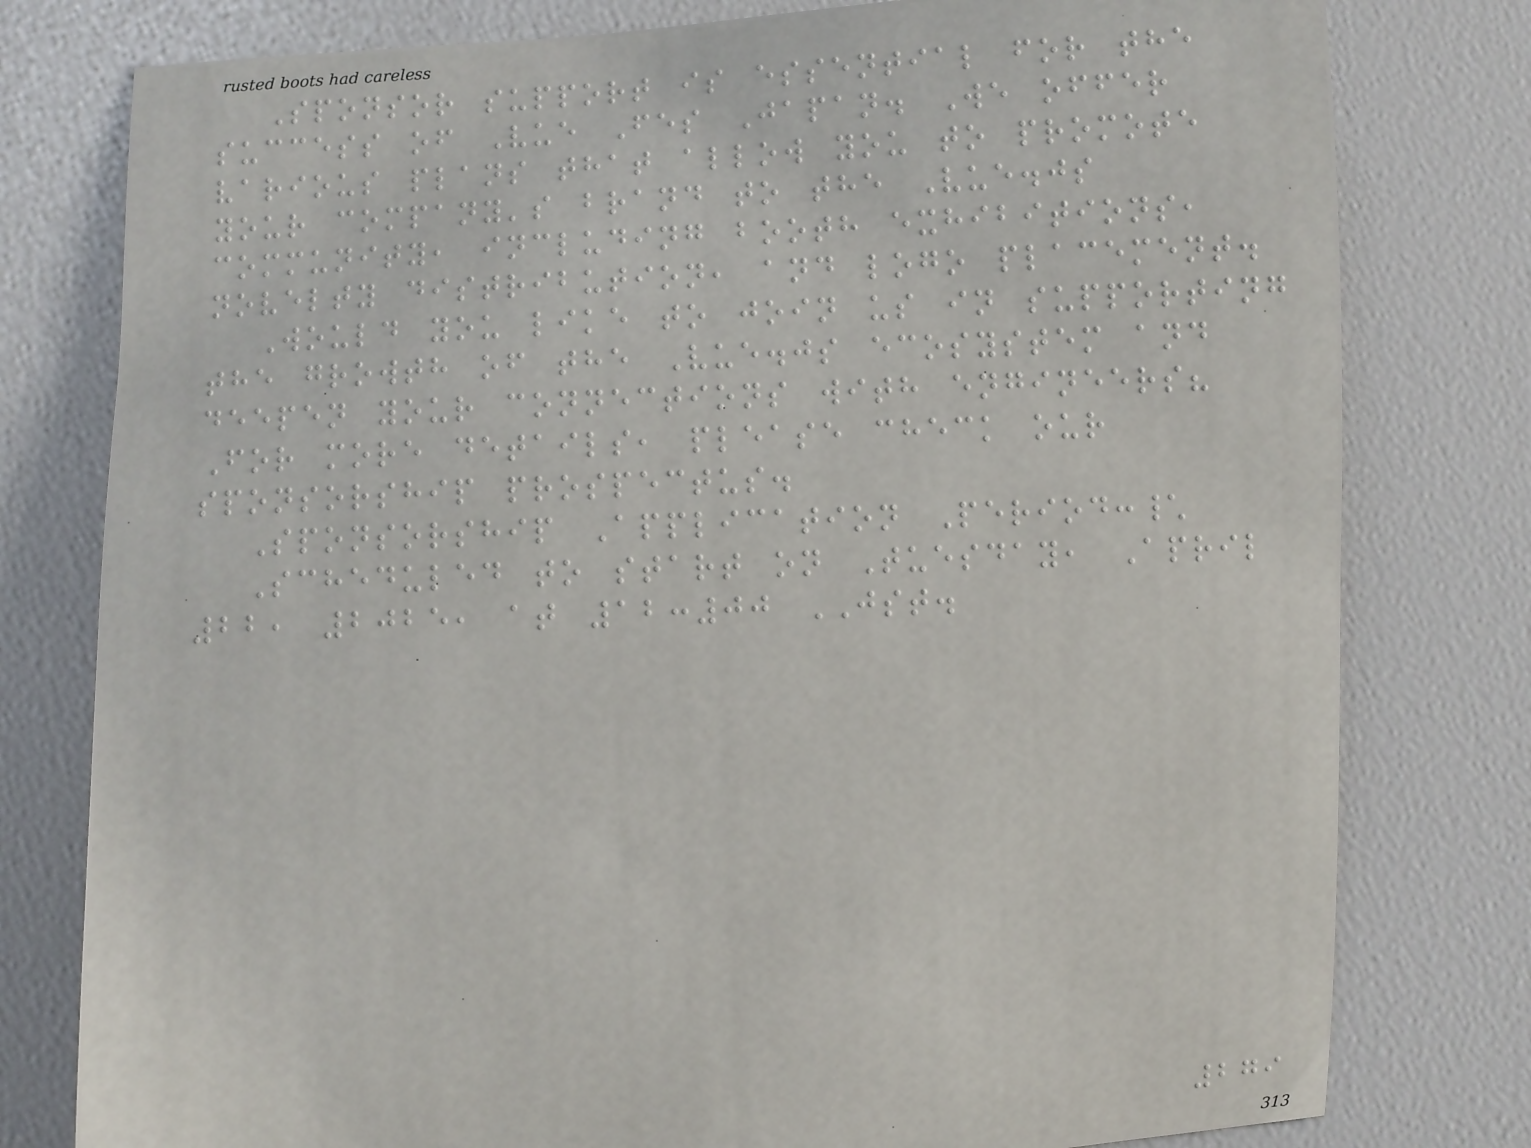Sponsor support is essential for the
success of Vue Fes Japan. We offer
various plans that allow you to promote
your company's brand to the Vue.js
community, including booth exhibitions,
novelty distribution, and logo placement.
Would you like to join us in supporting
the growth of the Vue.js ecosystem and
deepen your connections with engineers?
For more details, please check our
sponsorship prospectus.
Sponsorship Application Period:\
Scheduled to start on Tuesday, April
22, 2025, at 12:00 JST.
279
